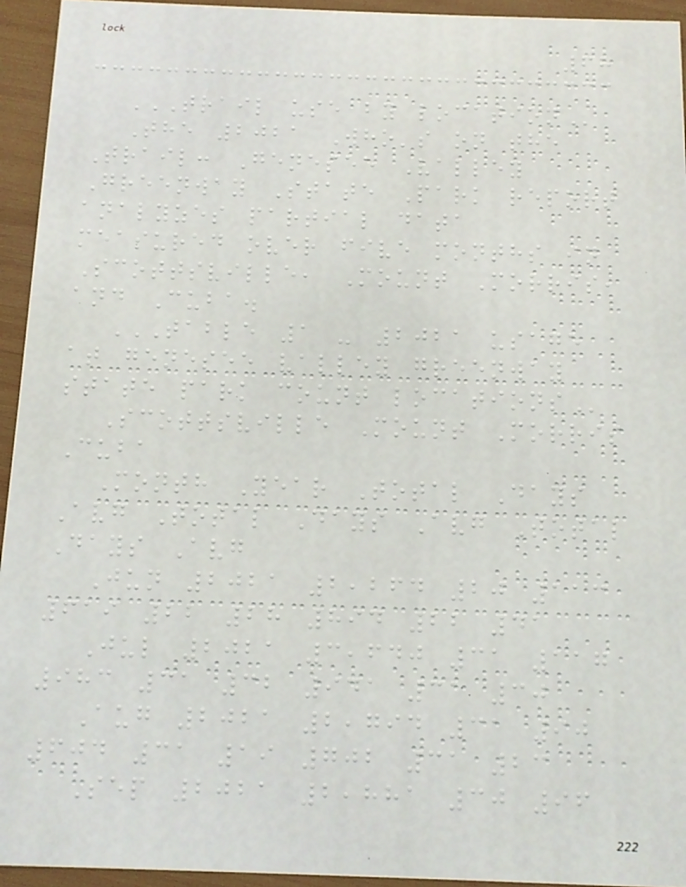68
TRAIL USE BY LOCATION
The 2021 Who's on the
Trail: Genesee Valley
Greenway State Park report
analyzes partial data
measured over five months in
Scottsville, Mount Morris,
and Cuba.
TABLE 1 - 2021 USAGE
AT GENESEE VALLEY GREENWAY
STATE PARK COUNT LOCATIONS
Scottsville Mount Morris
Cuba
Month Year Total Days
Avg Total Days Avg Total
Days Avg
Jun 2021 2,264 20 113
619 22 28 894 22 41
Jul 2021 3,640 31 117
983 31 32 941 31 30
Aug 2021 2,794 31 90
604 31 19 702 31 23
Sep 2021 2,881 30 96
